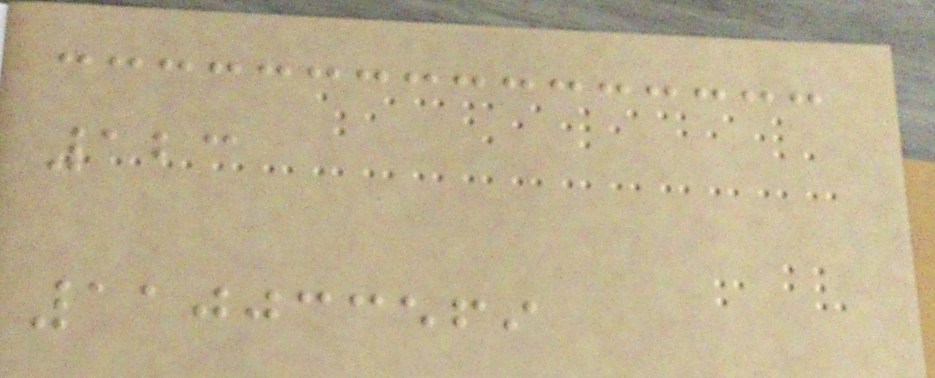123
110033569
